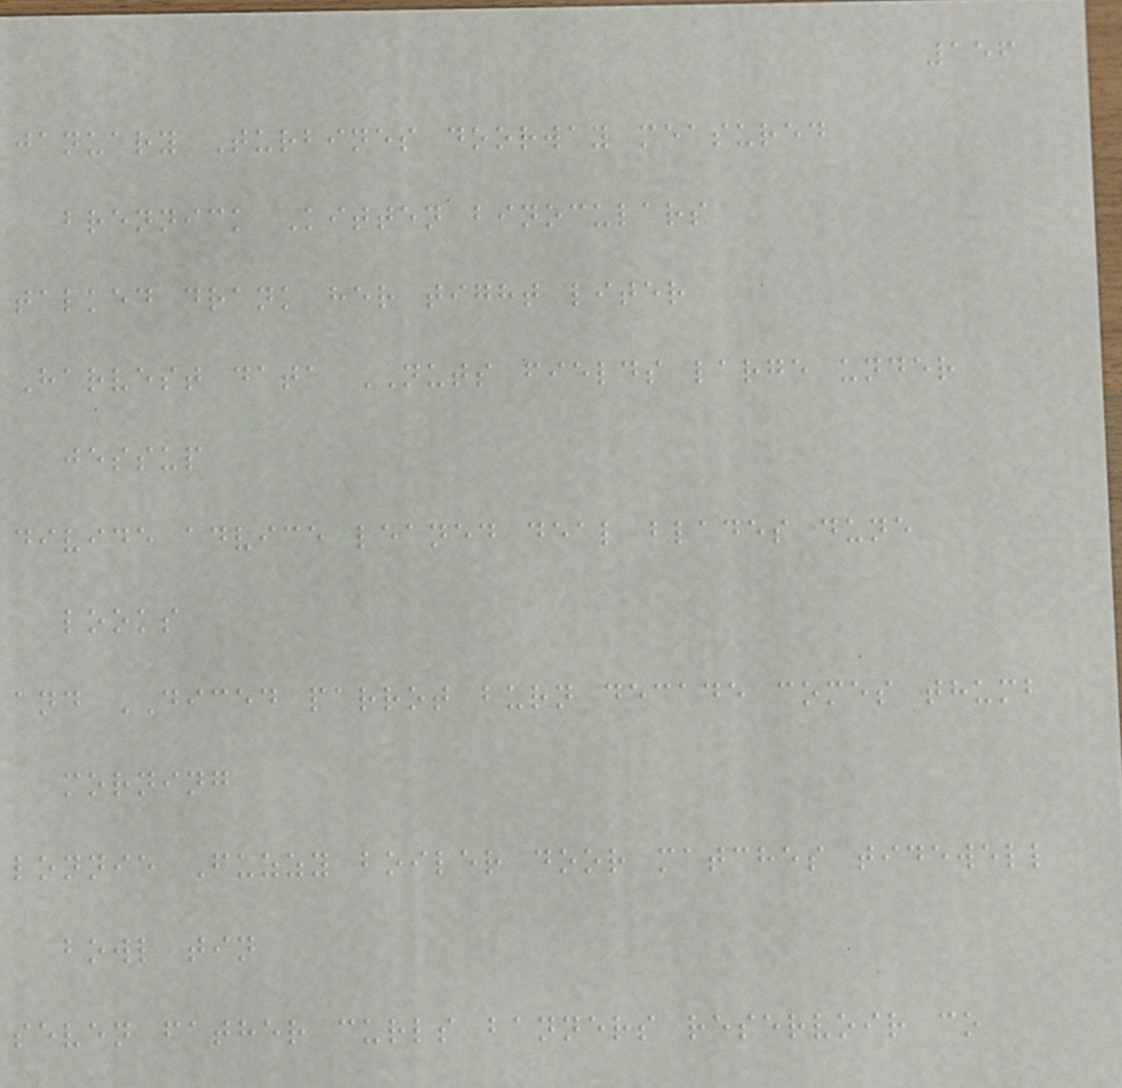156
january Turbines doorway measured
brennick Kitten binoculars
talked drank her tight liter
Harvest data NUTS fields large under
jessup
divide advice leaned deal blades dune
looks
and DICED parrot burn decade comes thumb
morning
lonnie Fuzzy boiler door matches tidewell
bowl tin
seven father curls banners reservoir co
